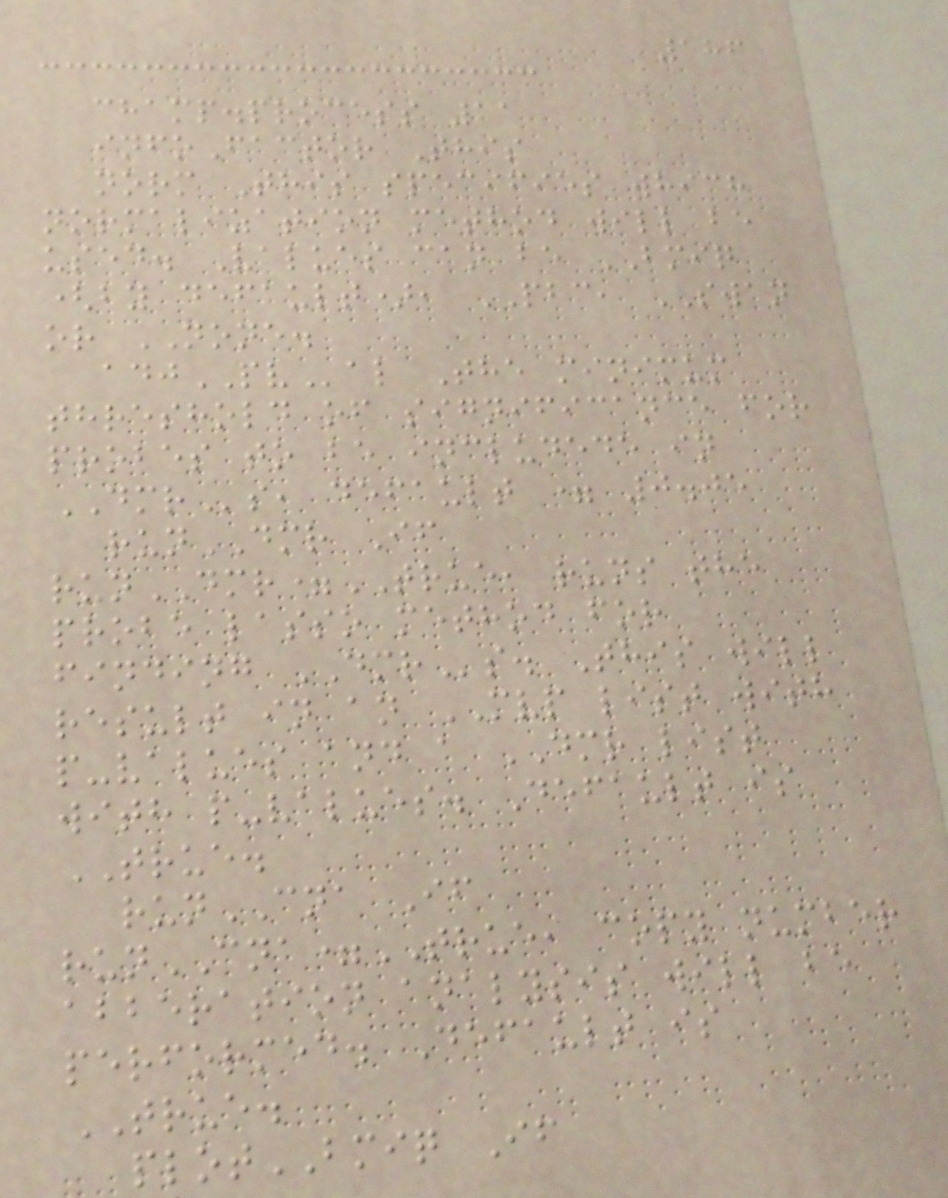186
champ.process 11
infoFactor This
norm This specifies which
normalization method will be
used. Values can be BMIQ
(by default), PBC, SWAN
or NONE.
adjPVal The minimum
threshold of significance for
probes to be includede in
DMRs, default = 0.05
runDMR If
runDMR=TRUE, runs the
probe lasso method for
finding DMRs. This will
result in an MVP list with
p-values and a DMR list
with p-values. Default is
TRUE.
runCNA If
runCNA=TRUE, copy number
abberation analysis will be
performed. Default is
TRUE.
plotBMIQ If
